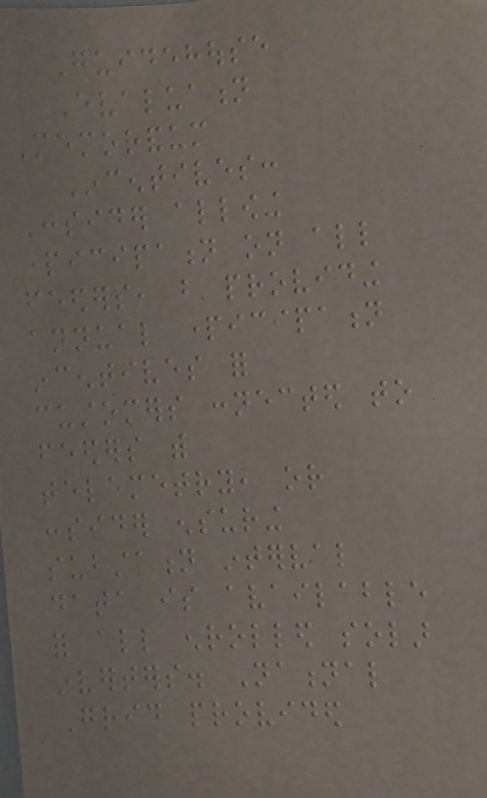Guidehouse
Evaluation
Memorandum
Incentives:
Consider allowing
participation on all
feeders, but providing
annual participation
incentives for
customers connected to
feeders with
telemetry, or
consider ensuring
substation interval
data is available
for all enrolled solar
inverters. National
Grid provided
